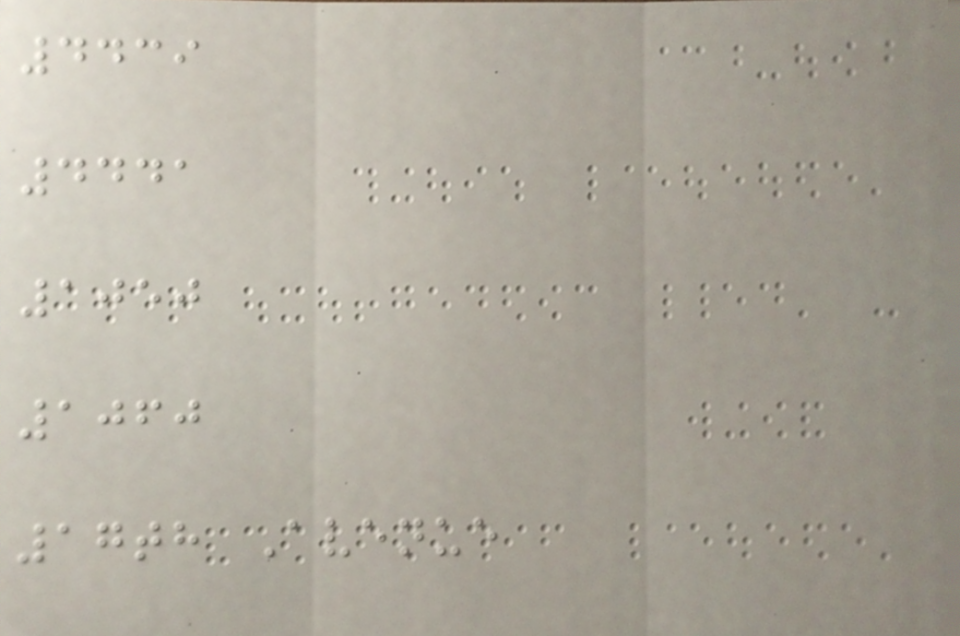4439
4441
1050
1060
17th Avenue
